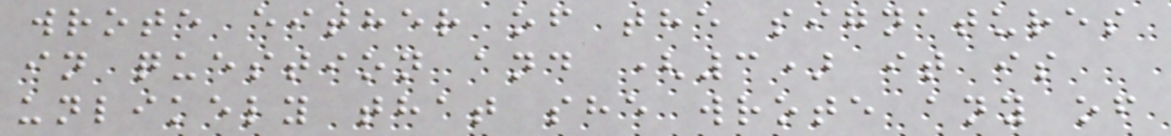wrote either of the signatures
in question and (3) it is
unlikely that she wrote any of
